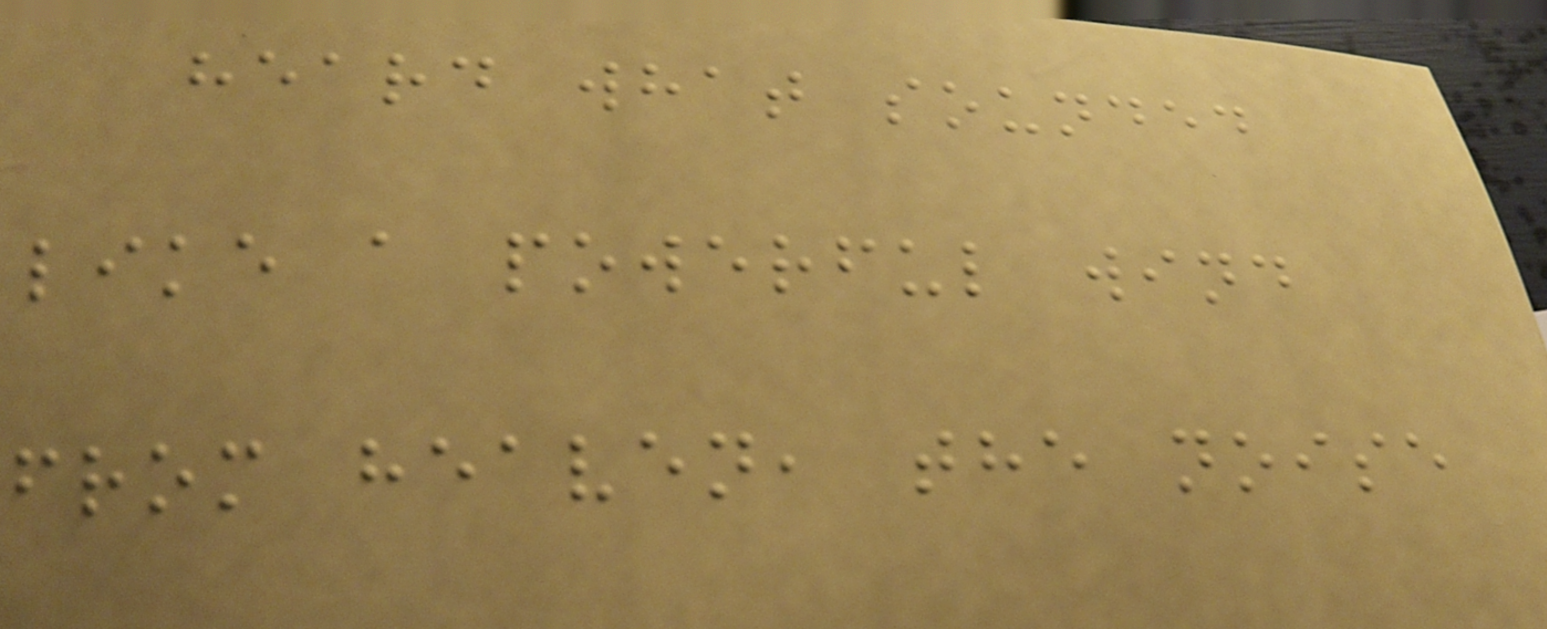heard what sounded
like a powerful wind
from heaven, the noise
